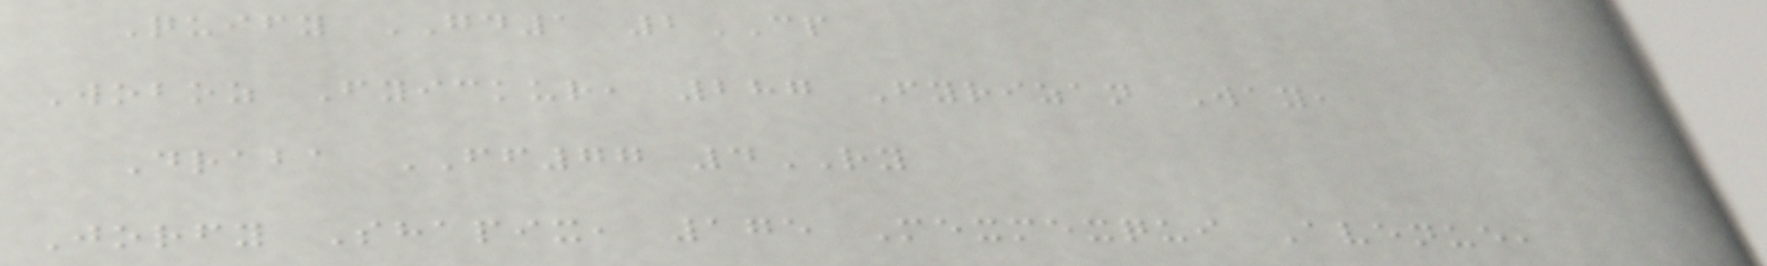Quify GD1 2CP
Woboz Fyickur, 287 Fyrizan Way,
Draba FF77 4RY
Jorfy Shapix, 175 Mexmexqui Avenue,
